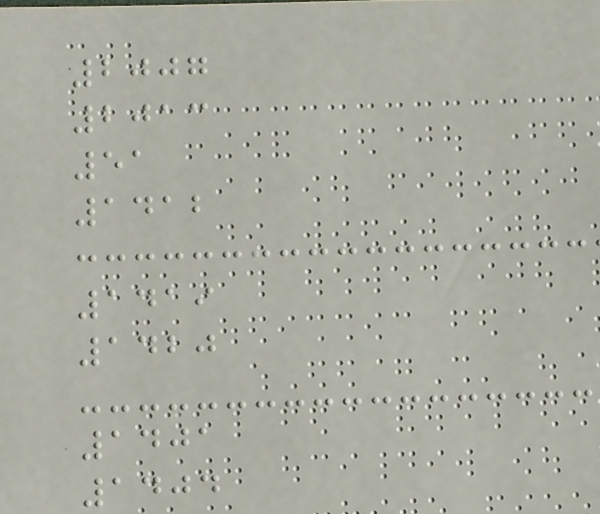2007
2013
51
1412
1419
1420
1401
1404
